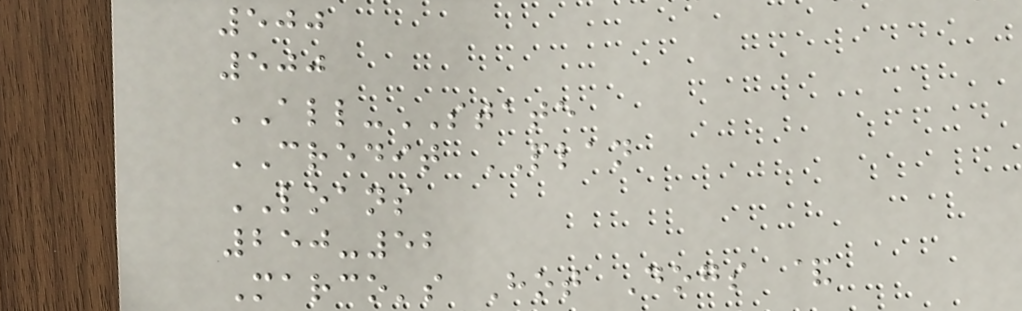500
500
ALL-STATE
CREDIT PLAN
LOANS
250-52
Marco's Hot Dogs &
